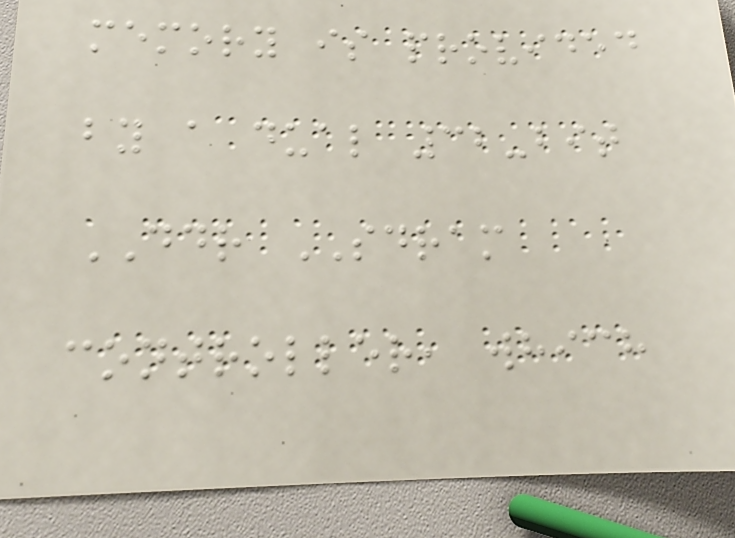memory is provided
by a dual 32-bit
DDR SDRAM
controller, which
